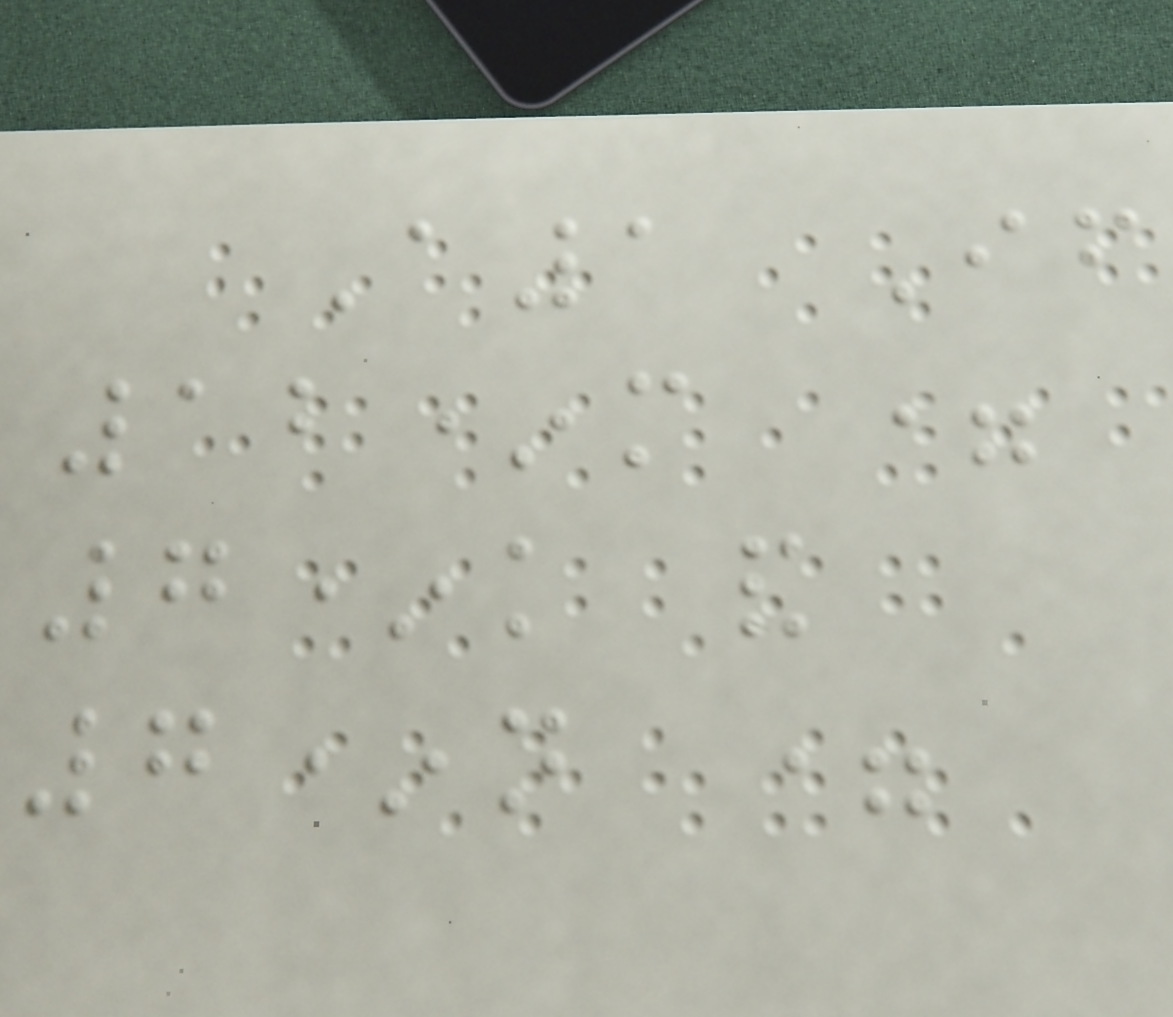A1 If
12*m =
7*k and
7*n =
